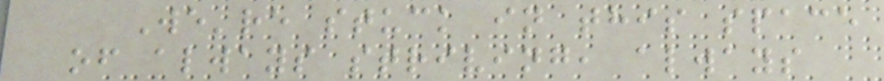We're stuck in this space
of always striving, always
